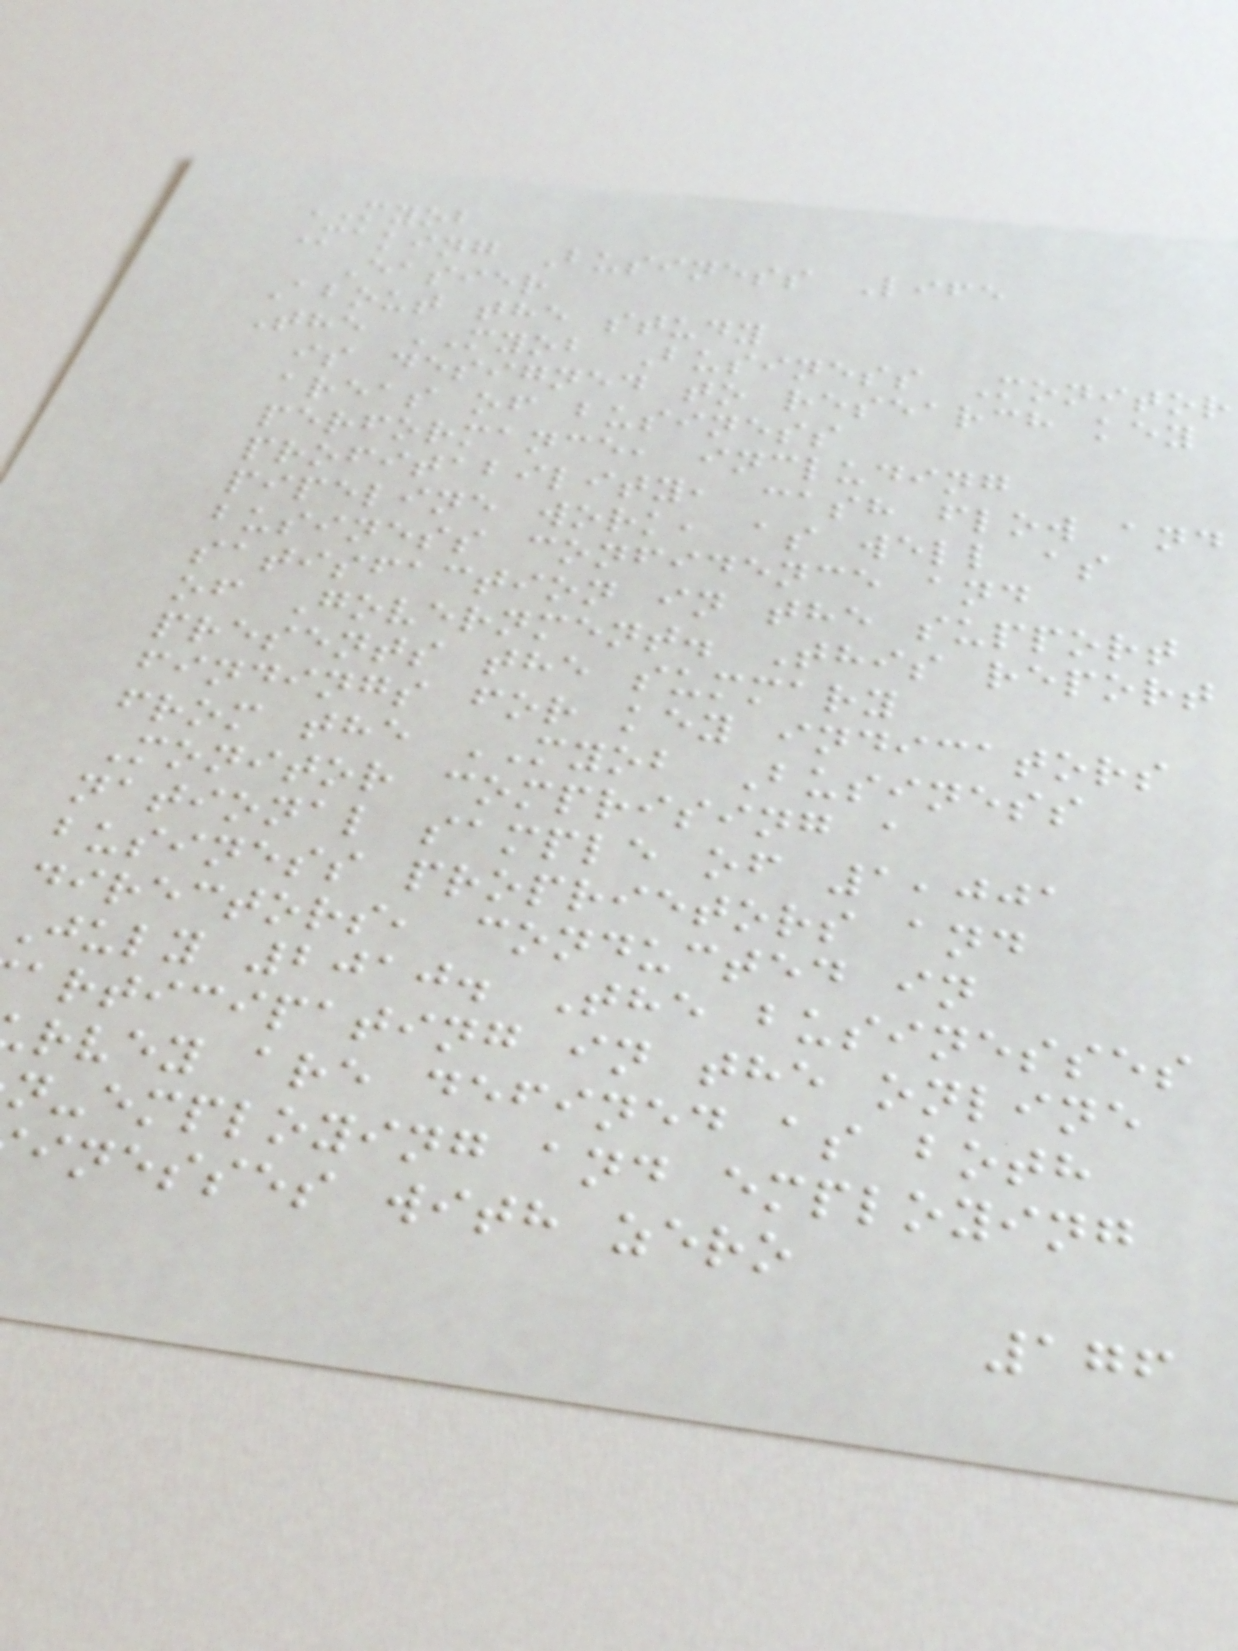MYOB
Making Business Life
Easier
About the study
The MYOB Business Monitor
is designed to research key
areas of business
performance, including
profitability, cash flow and
pipeline work, as well as
business confidence and
satisfaction in the support
of Government. This report
presents the summary
findings for key indicators
from the MYOB Business
Monitor comprising a
national sample of 1,001
business proprietors and
directors, conducted in
July 2010. The businesses
articipating in the online
rvey are defined as both
n-employing and employing
inesses with zero
176
